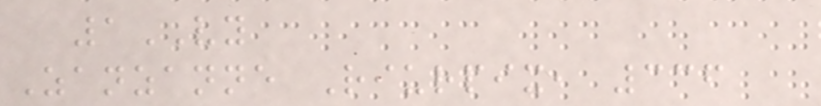1VY
Zanzanne Riurpix, 336
